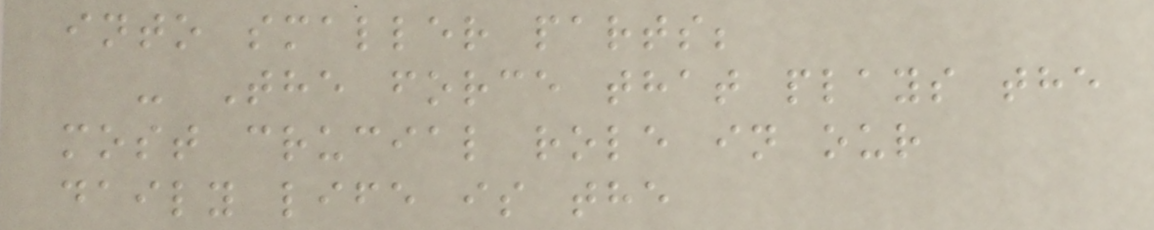into smaller parts;
- The force that plays the
most crucial role in our
daily life is the
